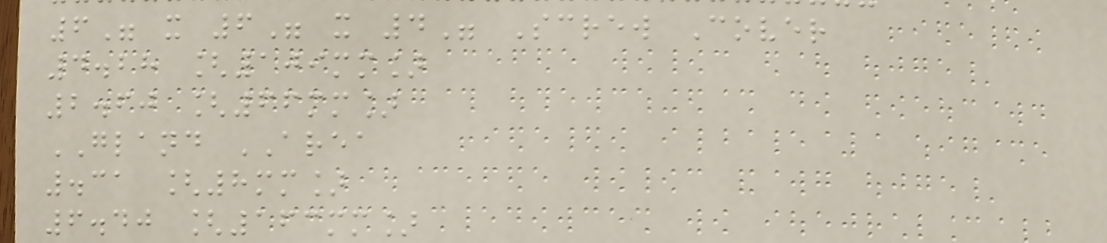6" x 6" x 4" Screw Cover
4.28 [109mm]
2.60 [66mm]
GLAND AREA
.31 [8mm]
6.40 [163mm]
